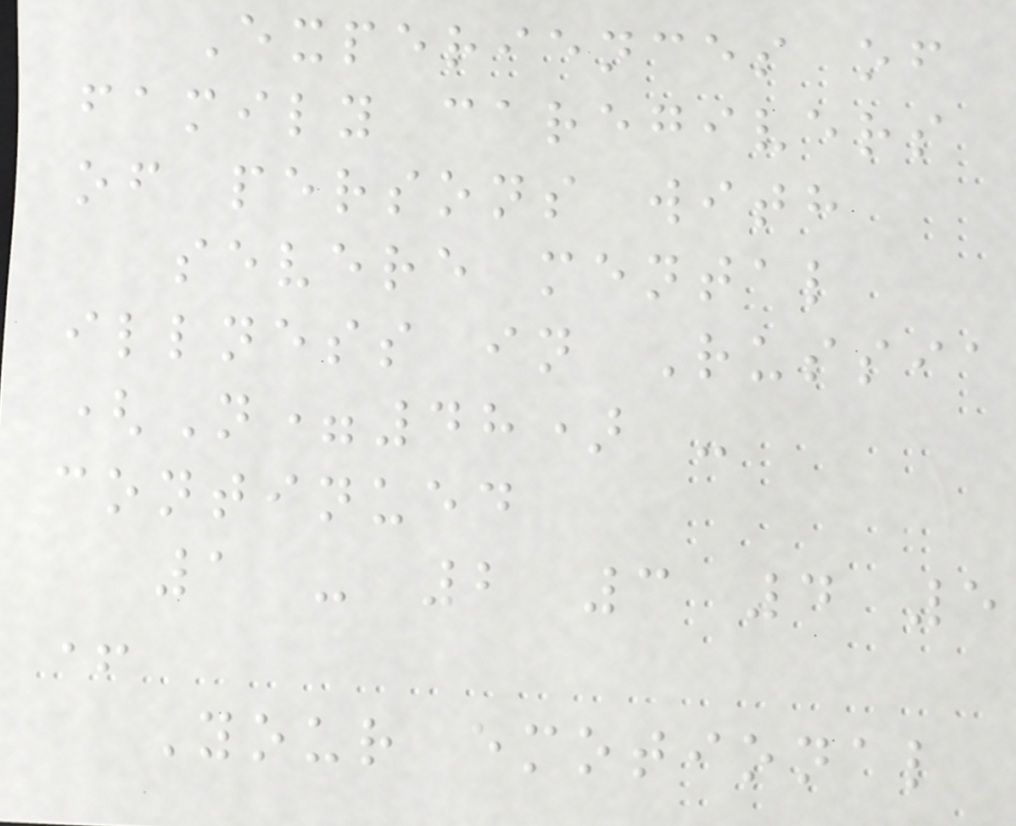Experiences of
family caregivers
of persons with
severe mental
illness in Russia
(N=48) -
continued
1 - 2 3 4 5
+
Your emotional
